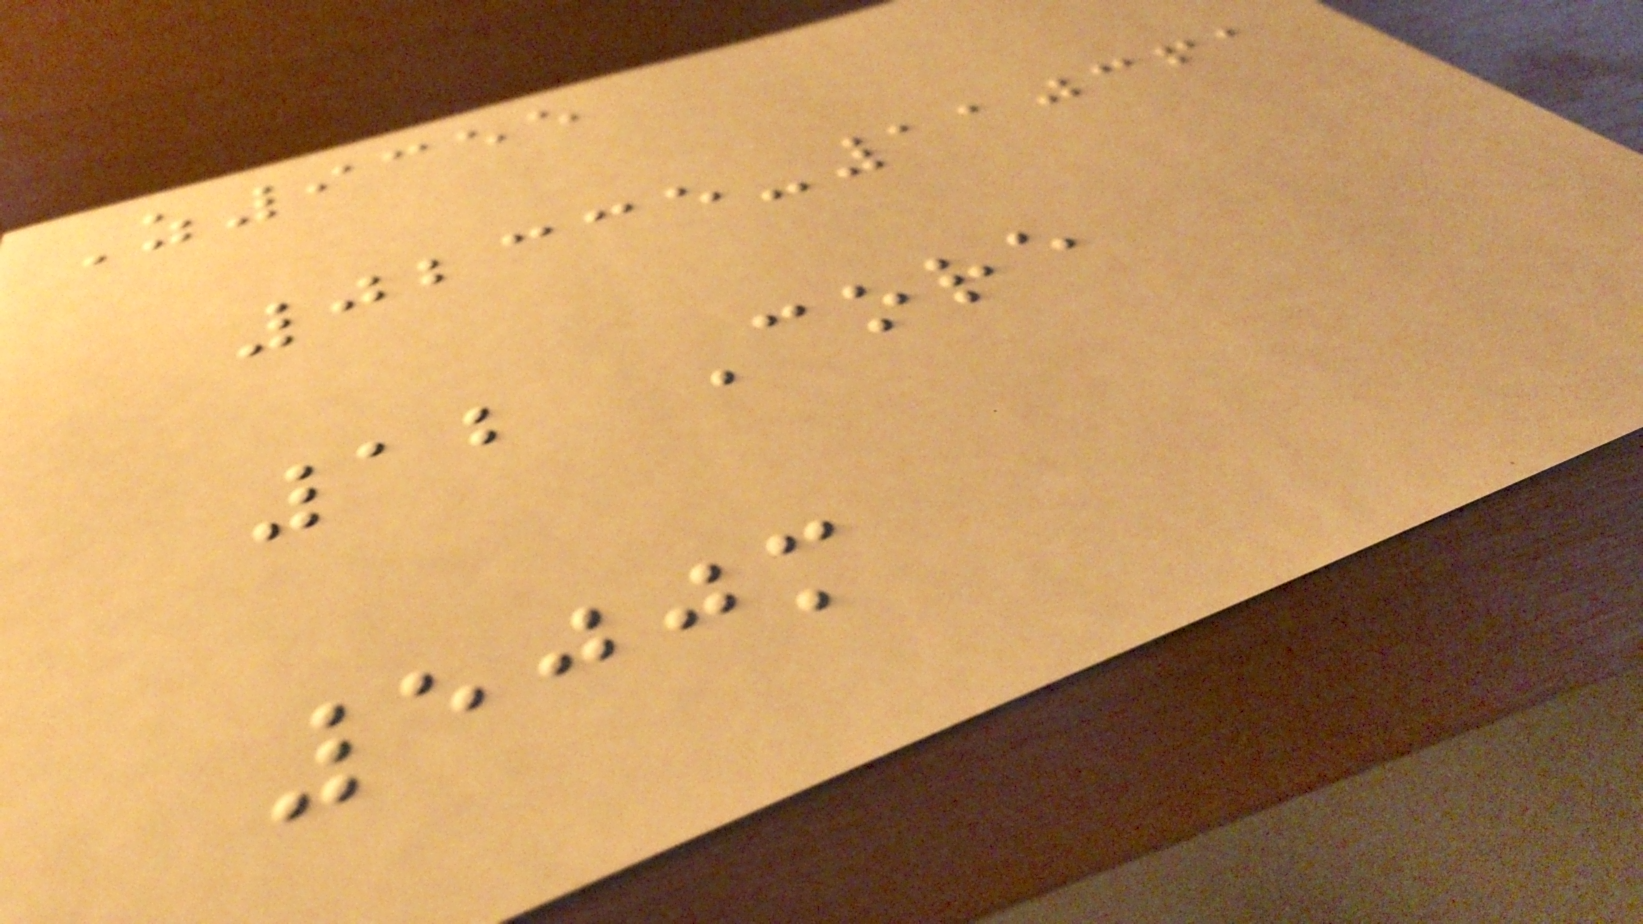Z9355
02335-110361
12 Core
500m
